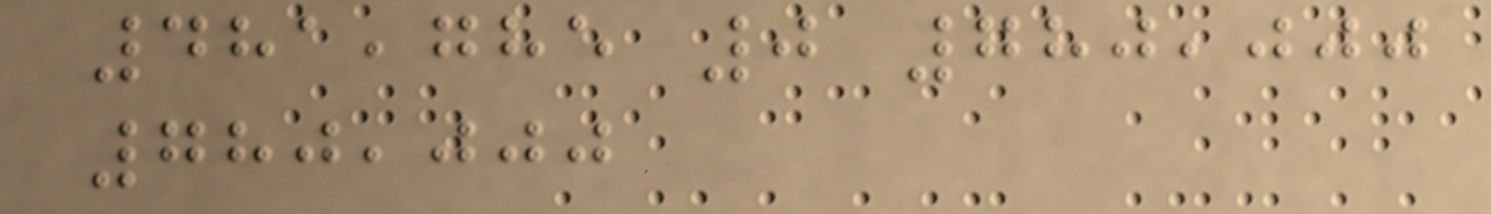481,785 0 780,000
780,000
